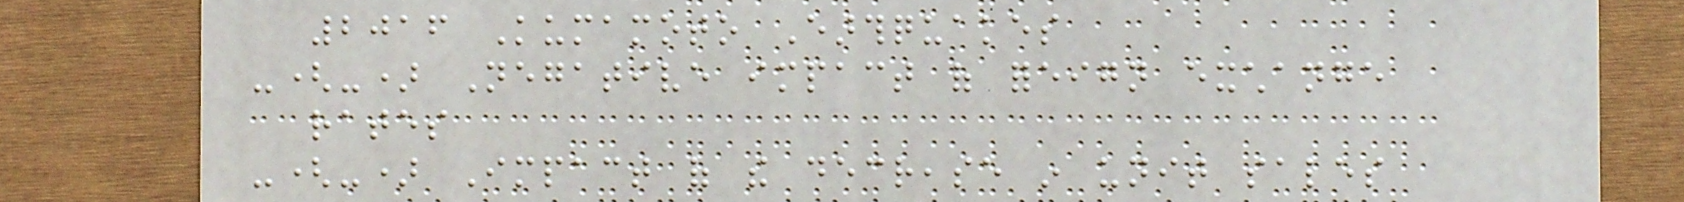2016 Kumamoto Earthquakes
-(-) Negative impact of foreign exchange
rates
-(-) Impact of the decrease in unit sales
